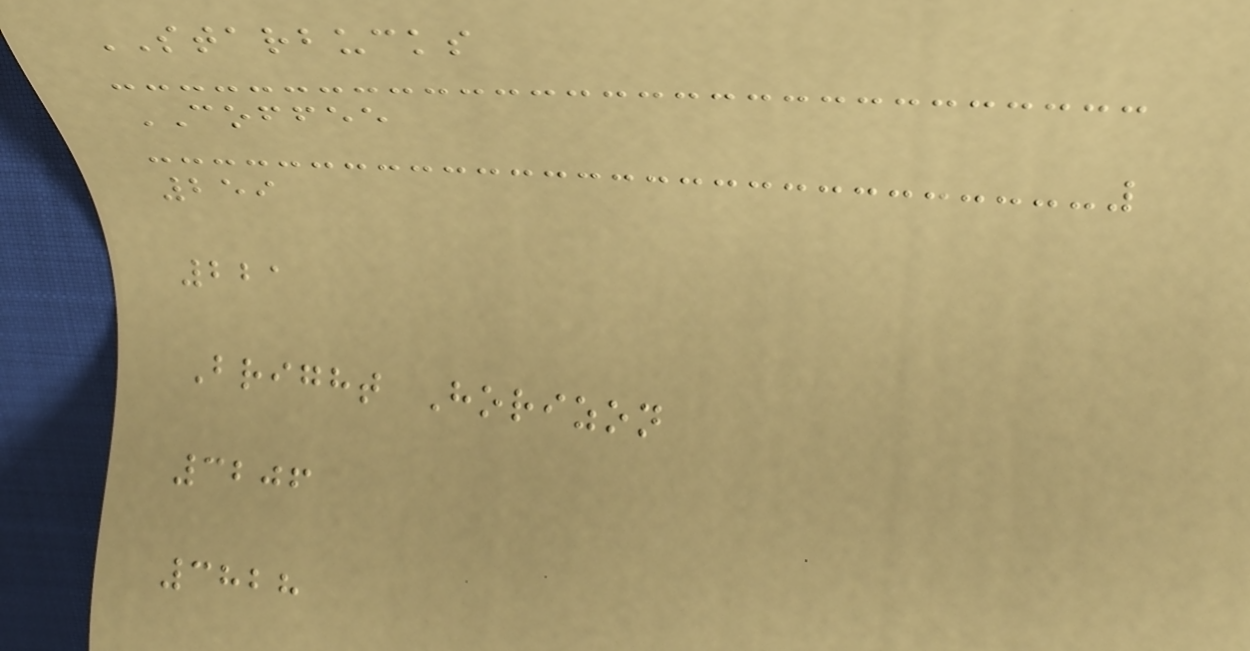STARBUCKS
COFFEE
259
221
Bright Horizon
3206
3828
